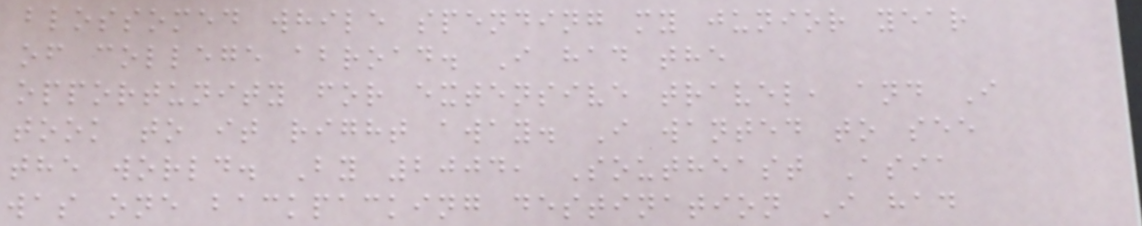blossomed while spending my junior year
of college abroad. I had the
opportunity for extensive travel, and I
took to it right away. I wanted to see
the world. By 2004, Southeast Asia
was one backpacking destination I had
